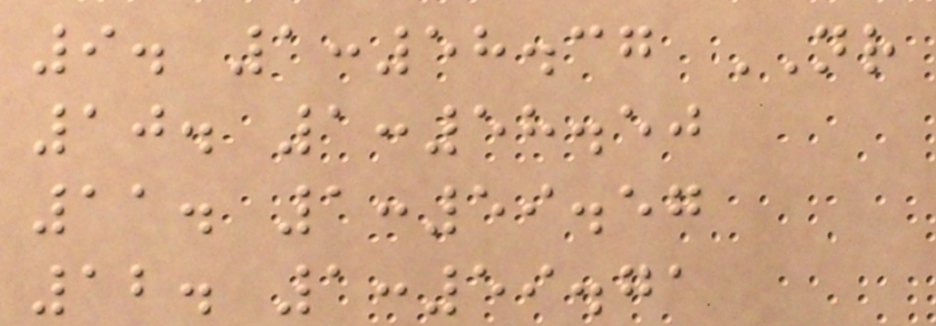9. 1:58.37 NR
10. 1:58.50
11. 1:59.57
12. 1:59.71
